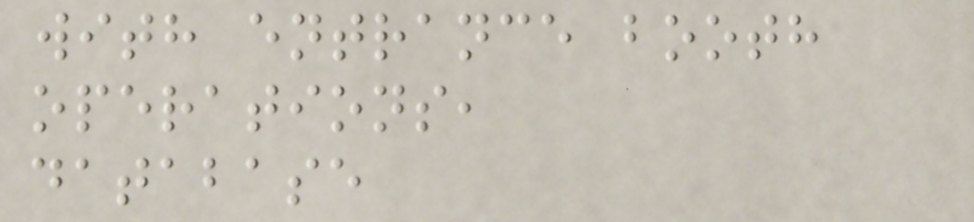with entrance booth
operations,
database
